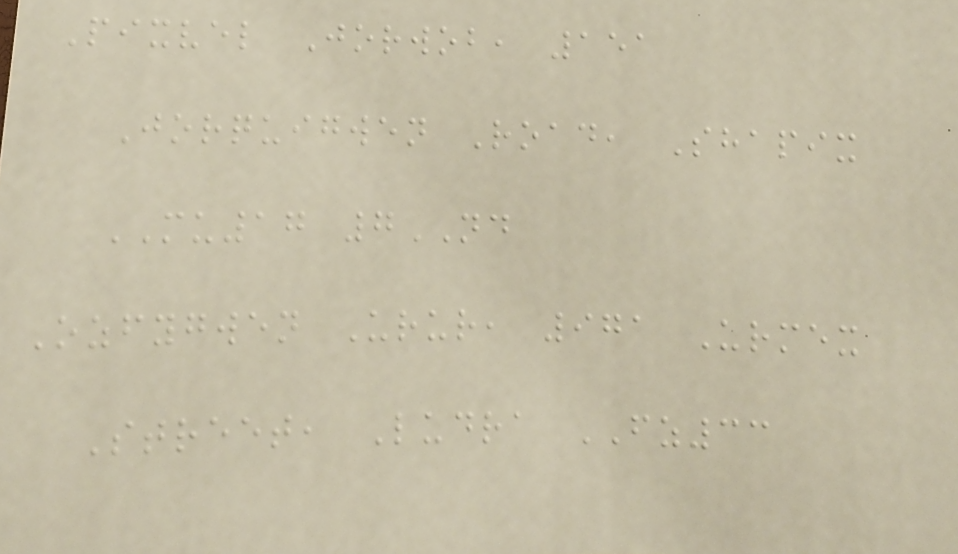Pixvel Jorwob, 151
Jorquigwen Road, Shapix
MU17 7ND
Ozfygwen Urur, 971 Urmex
Street, Ludra FZ33
